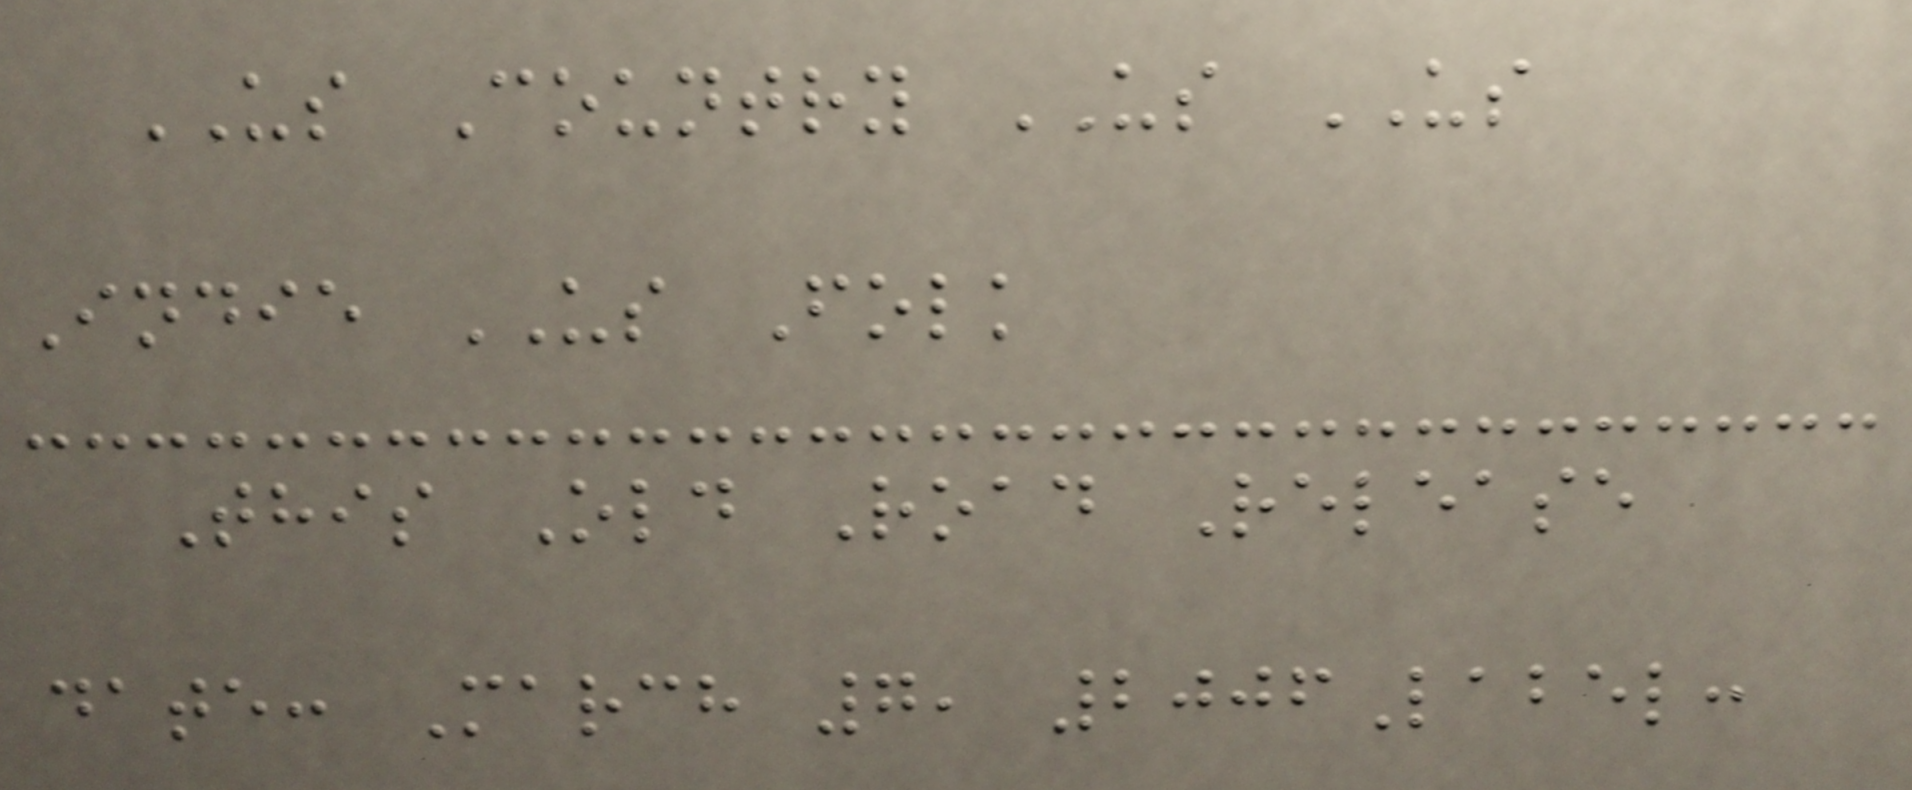US Country US US
Indie US Folk
This Old Road Release
date: March 7, 2006Label:
